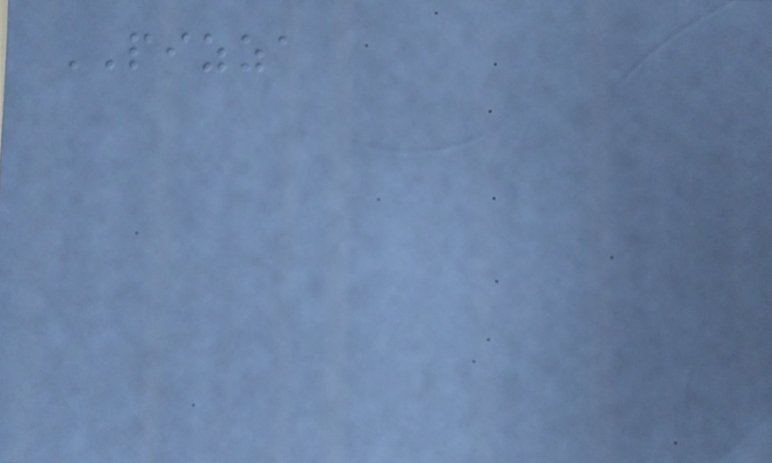PIZZA
